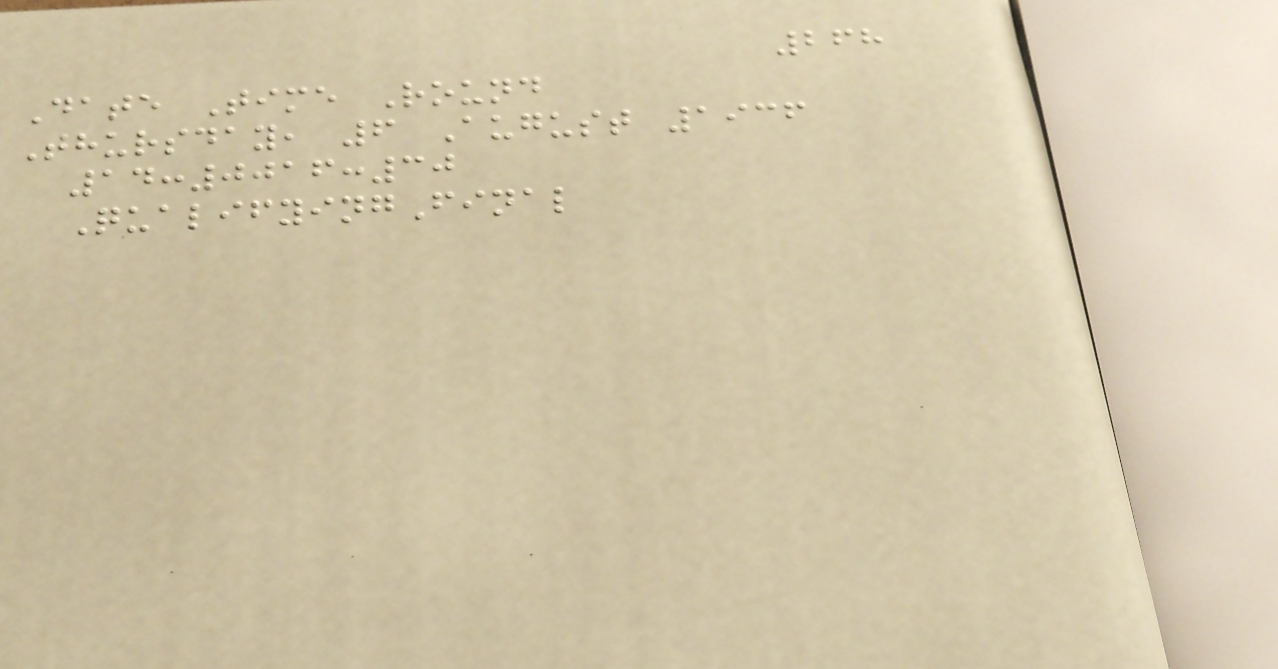268
Date Time Round
Thursday, 6 August 1936
14:0016:30
QualifyingFinal
